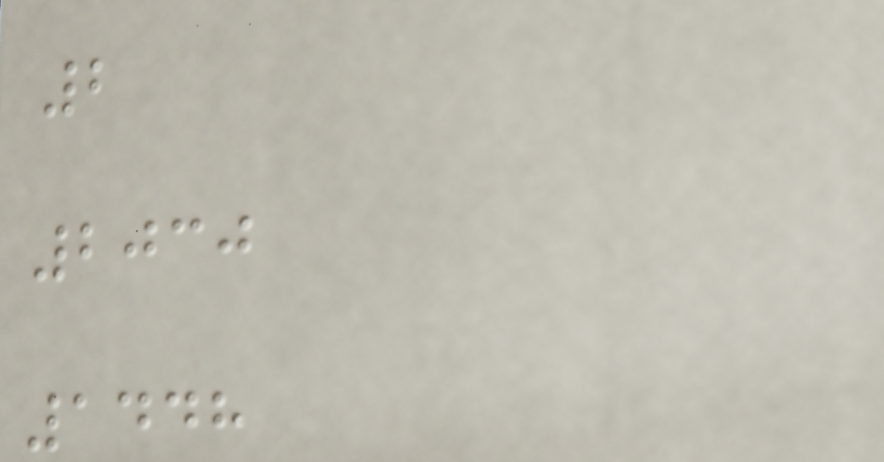2
2030
1448
